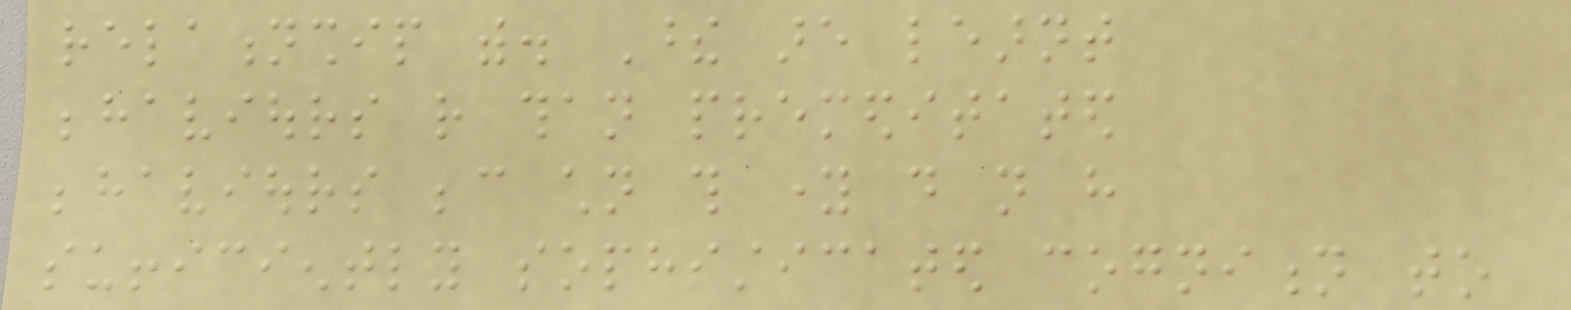relationship with. These are learnt
behaviours rather than premeditated
behaviours because children this young do not have
sufficiently sophisticated cognition to
